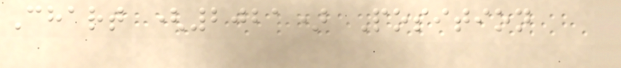Chart (2021) Position
